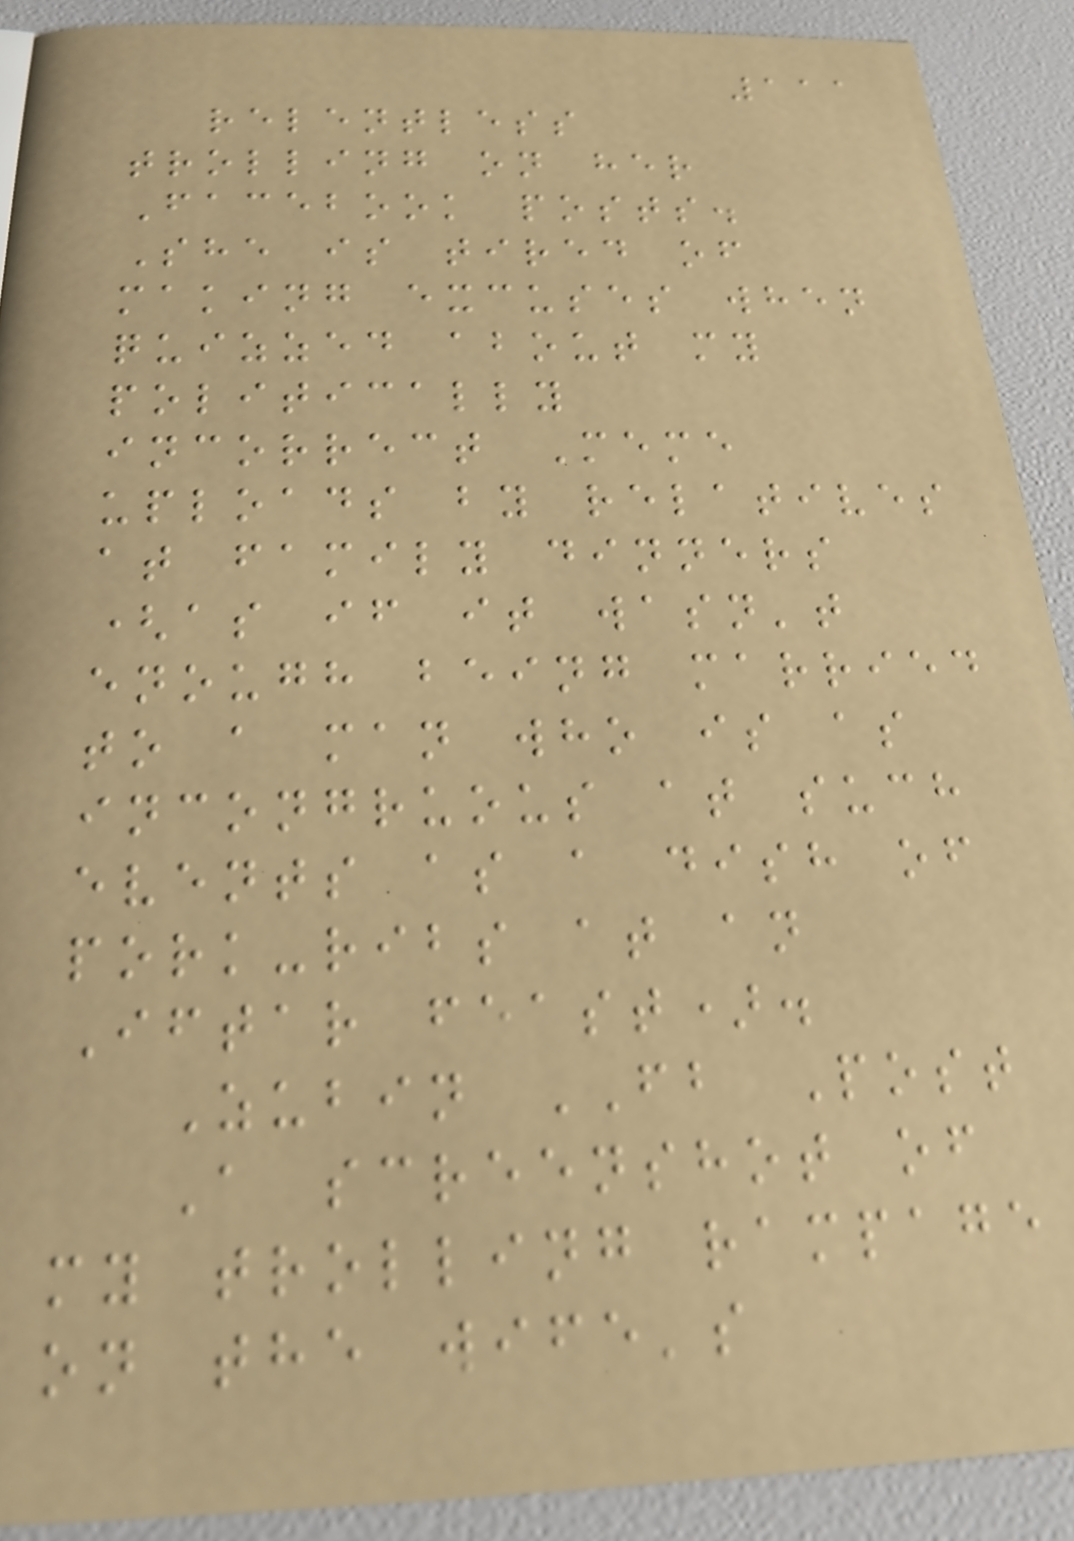111
relentless
trolling on her
Facebook posts.
She is tired of
making excuses when
quizzed about my
politically
incorrect Meme
uploads by relatives
at family dinners
(as if it wasn't
enough being married
to a man who is as
incongruous at such
events as a dish of
pork-ribs at an
Iftar feast).
Zubin FB Post
A screenshot of
my trolling rampage
on the wife's
